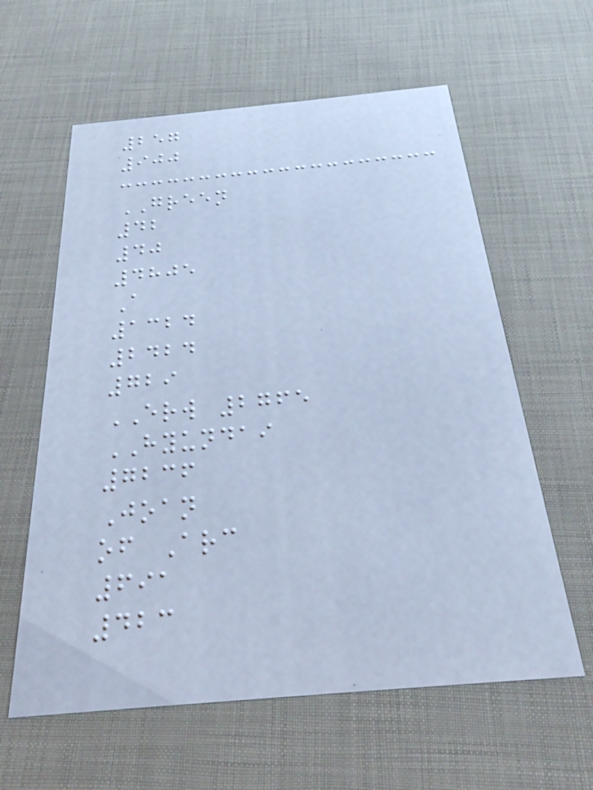257
900
GREEN
42
40
4805
A
1324
2424
729
ERW 2765
HYUNDAI
7236
Joan
of Arc
691
423
